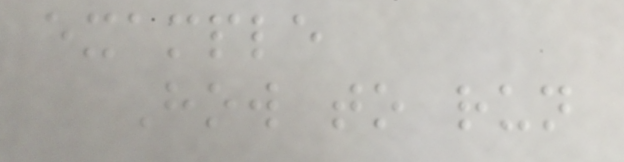example
How to run
